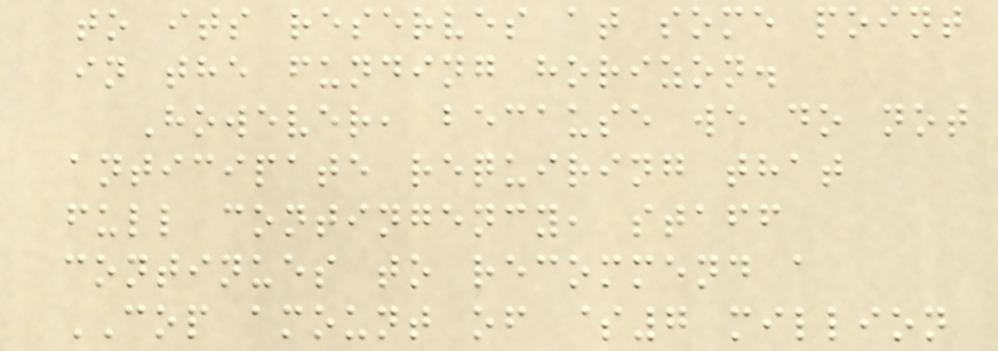to its reserves at some point
in the funding horizon.
However, because we do not
anticipate requiring that
full contingency, staff
continues to recommend a
COP amount of $7 million
